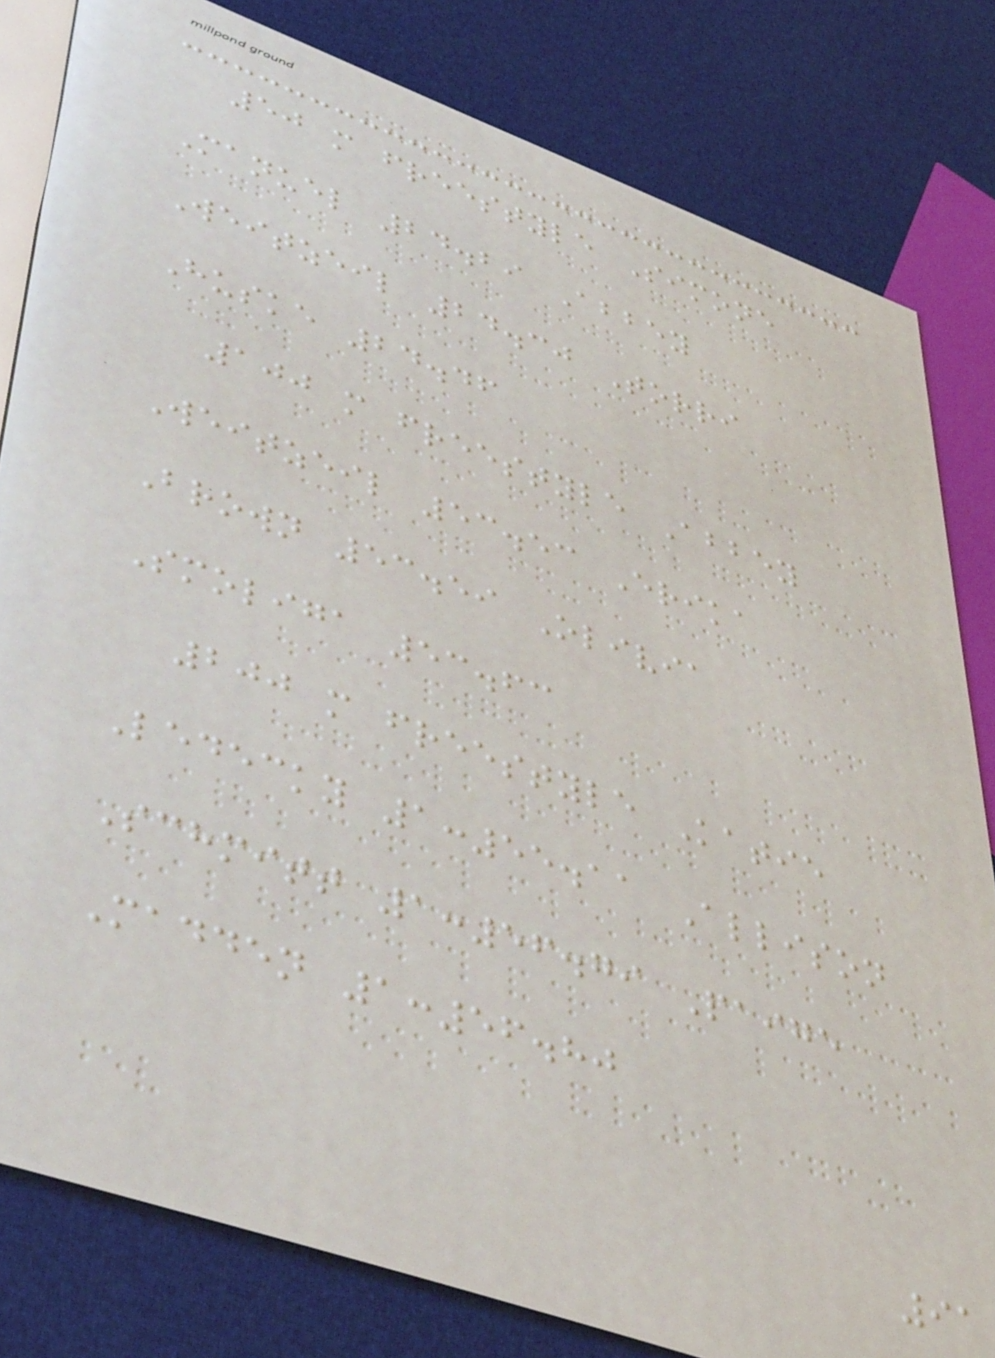50 m freestyle Simone
Manuel 24.29 Abbey
Weitzeil 24.30 Torri
Huske 24.46
100 m freestyle Abbey
Weitzeil 53.53 Erika
Brown 53.59 Olivia
Smoliga 53.63
200 m freestyle Katie
Ledecky 1:55.11 Allison
Schmitt 1:56.79 Paige
Madden 1:56.80
91
